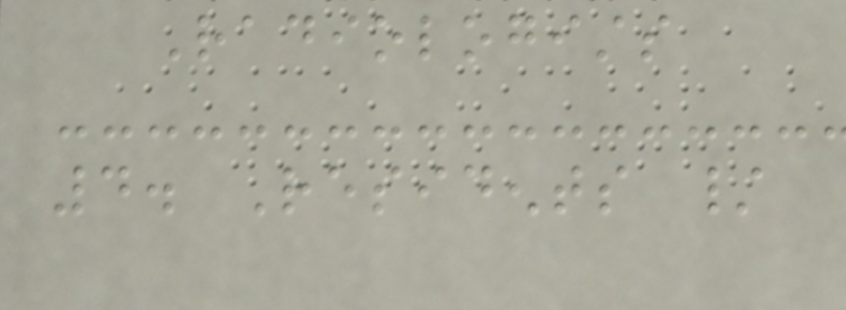Radiologists
4. Residents /
